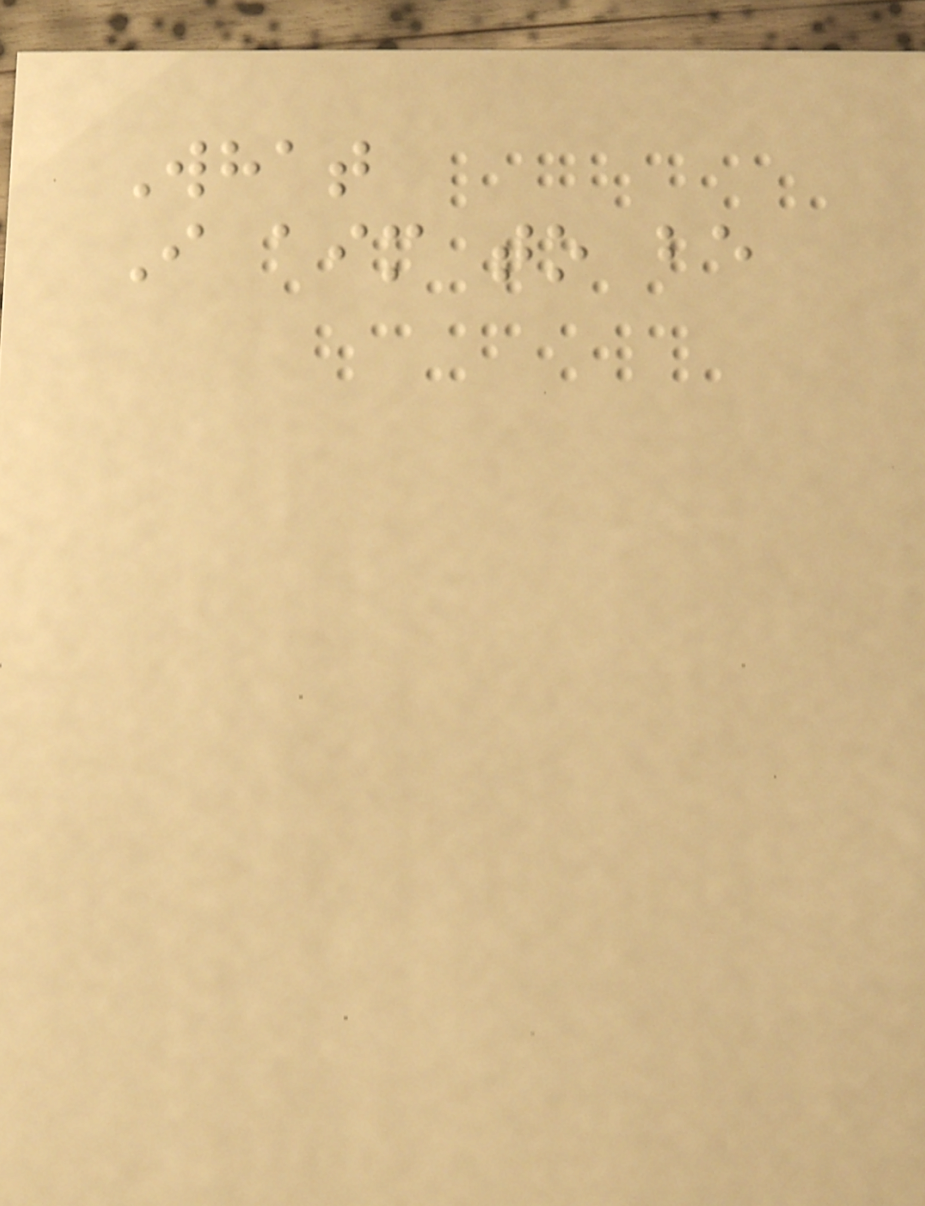What
I aim to be
